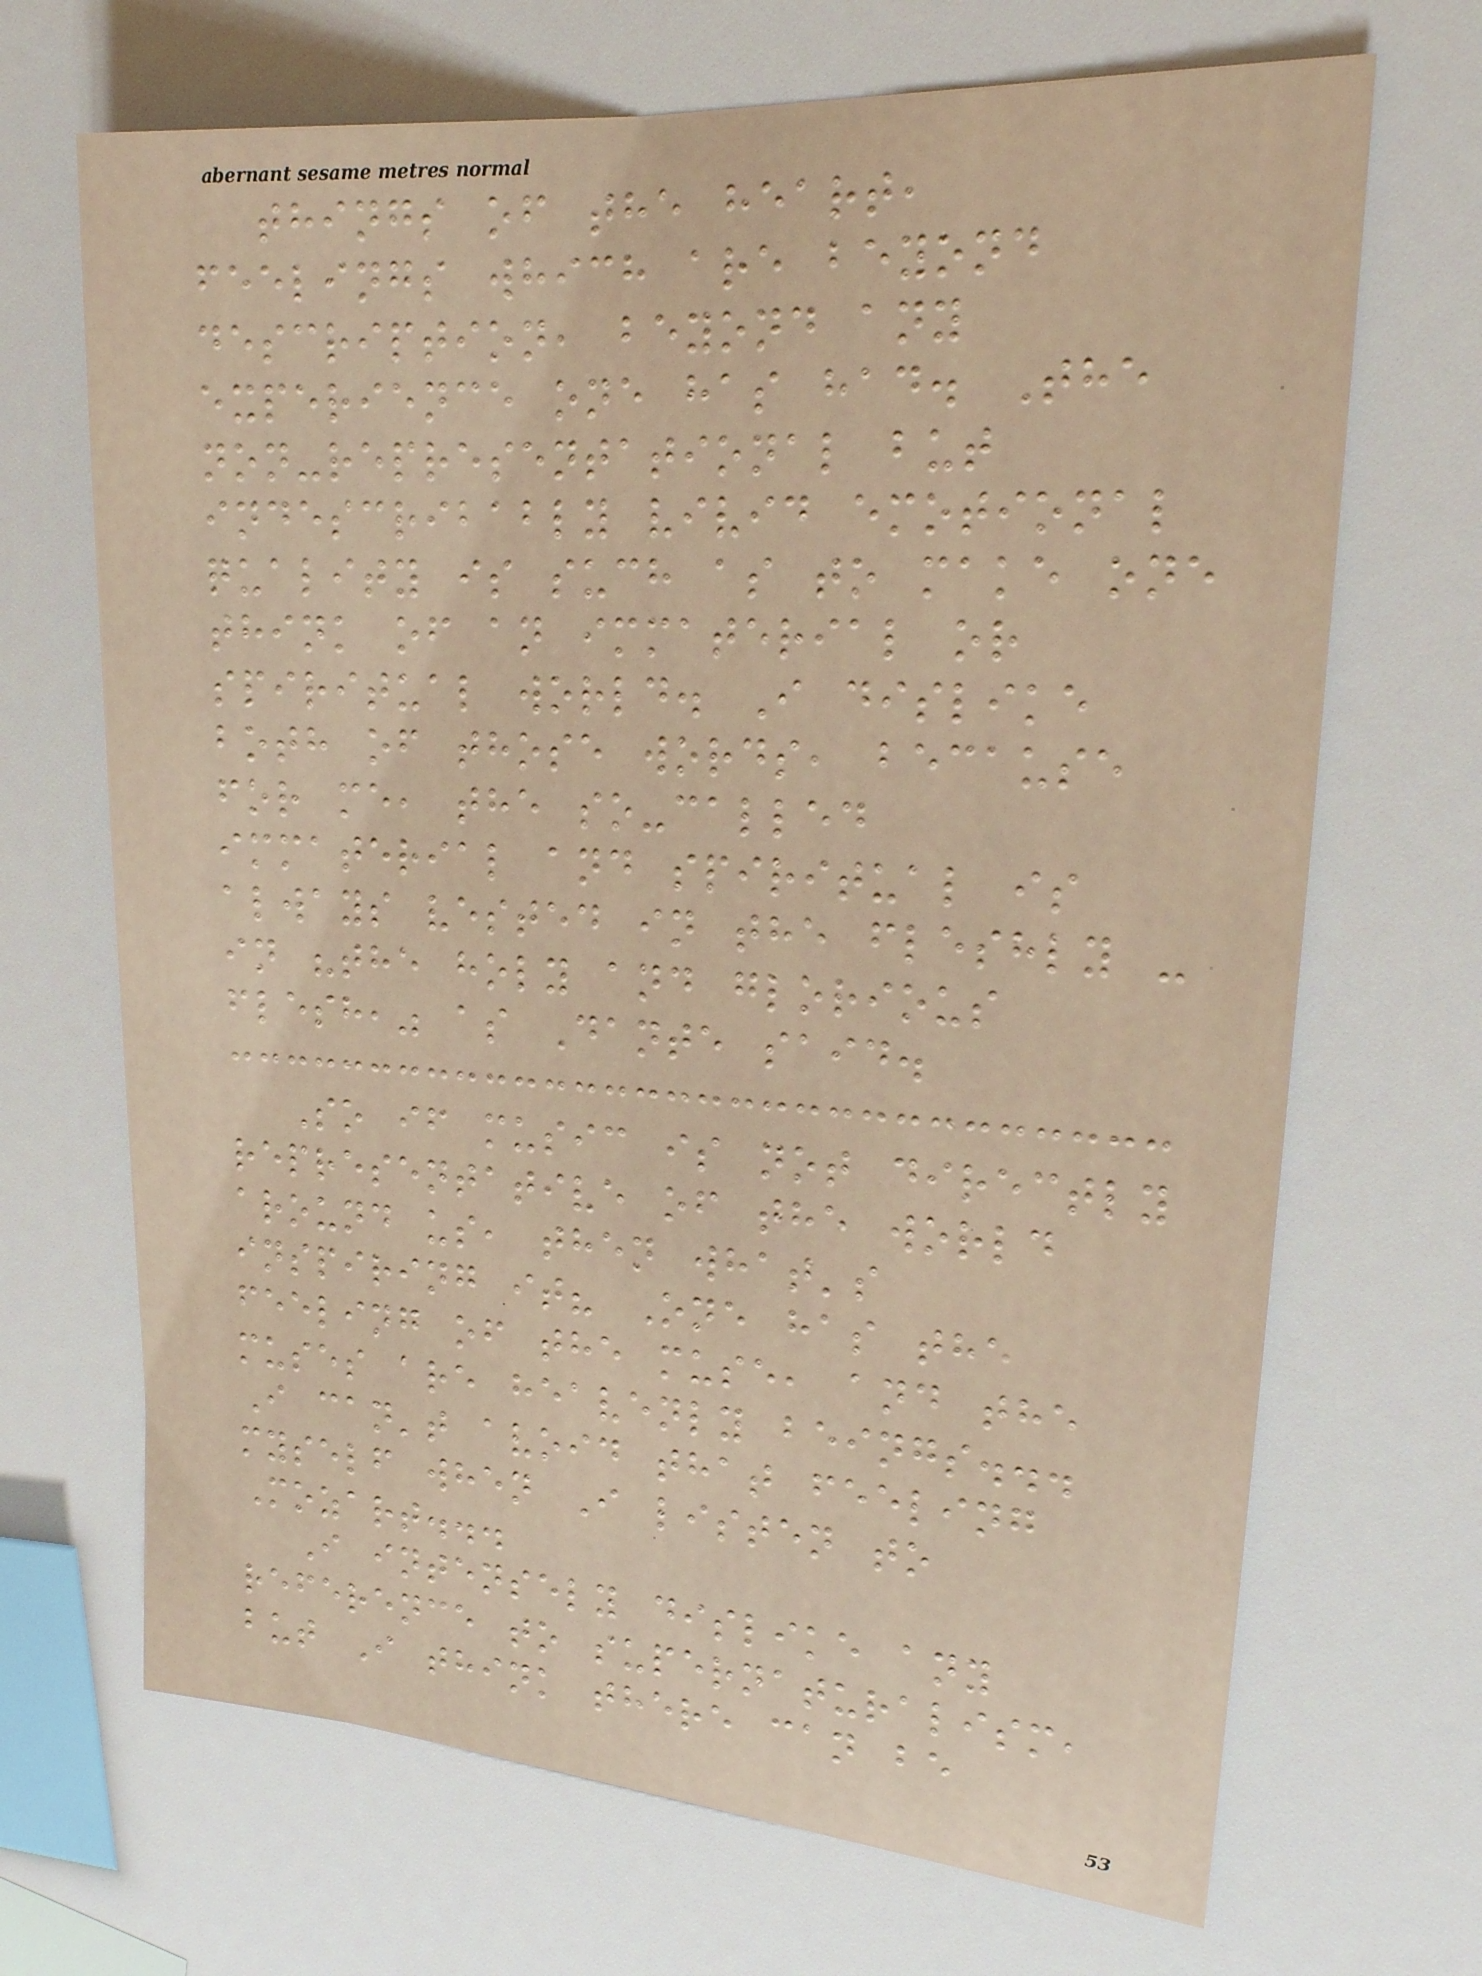things of the heart,
feelings which are beyond
description, beyond any
experience one has had. The
non-representational but
indescribably vivid emotional
quality is such as to make one
think of an immaterial or
spiritual world. I dislike
both of those words, because
for me, the so-called
immaterial and spiritual is
always vested in the fleshly -
in "the holy and glorious
flesh," as Dante said.
So if music is not directly
representative of the world
around us, then what's
inspiring it? One has the
feeling of the muse, and the
muses are heavenly beings...
I can't avoid that feeling
myself when I listen to
Mozart...
I intensely dislike any
reference to supernaturalism,
but I think there can be
